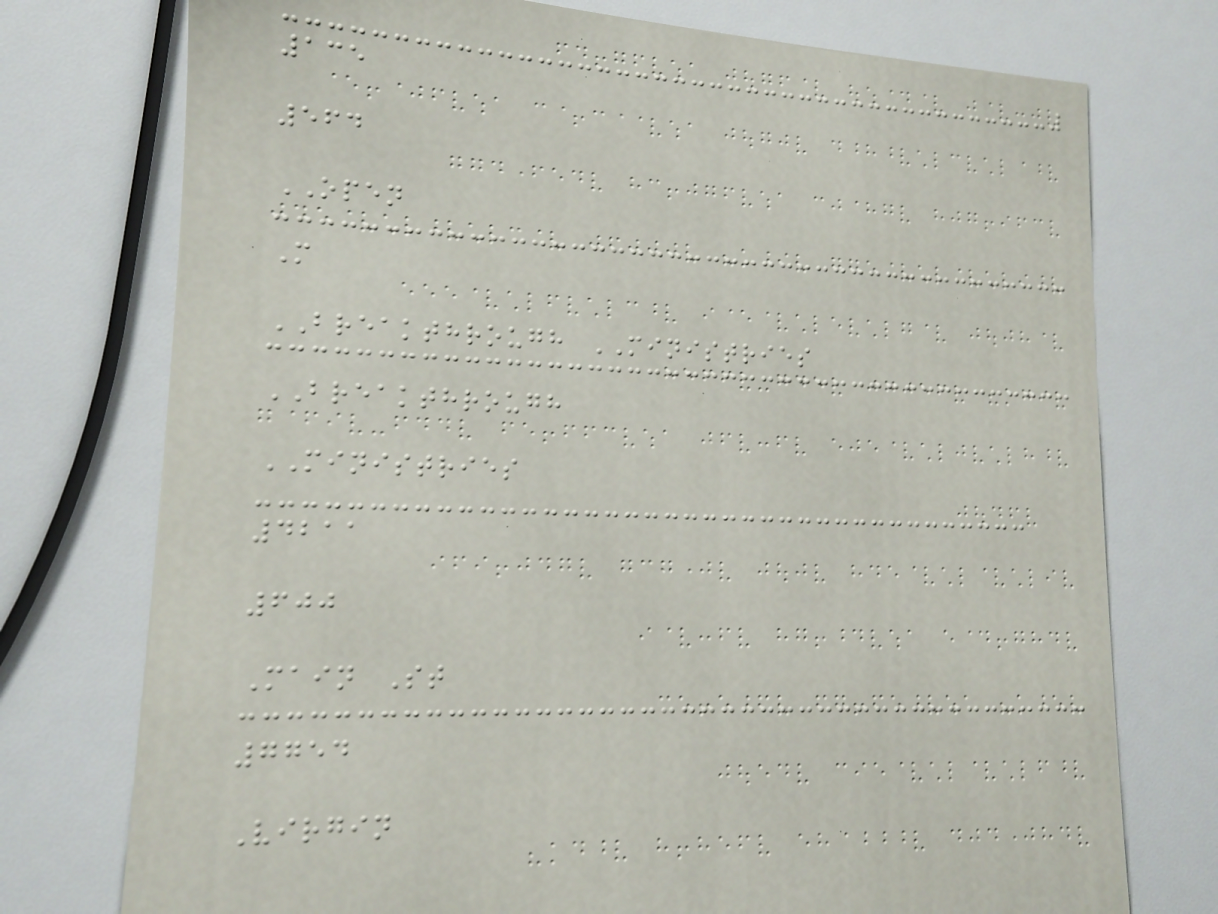135
564
OPEN
M
BREAKTHROUGH MINISTRIES
BREAKTHROUGH
MINISTRIES
4211
600
Main St
7754
Virgin
